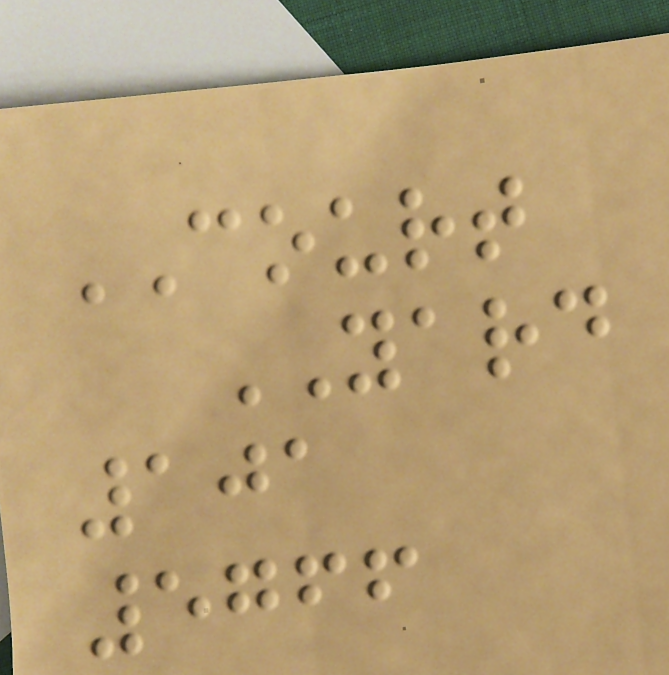COURT
YARD
101
5766
